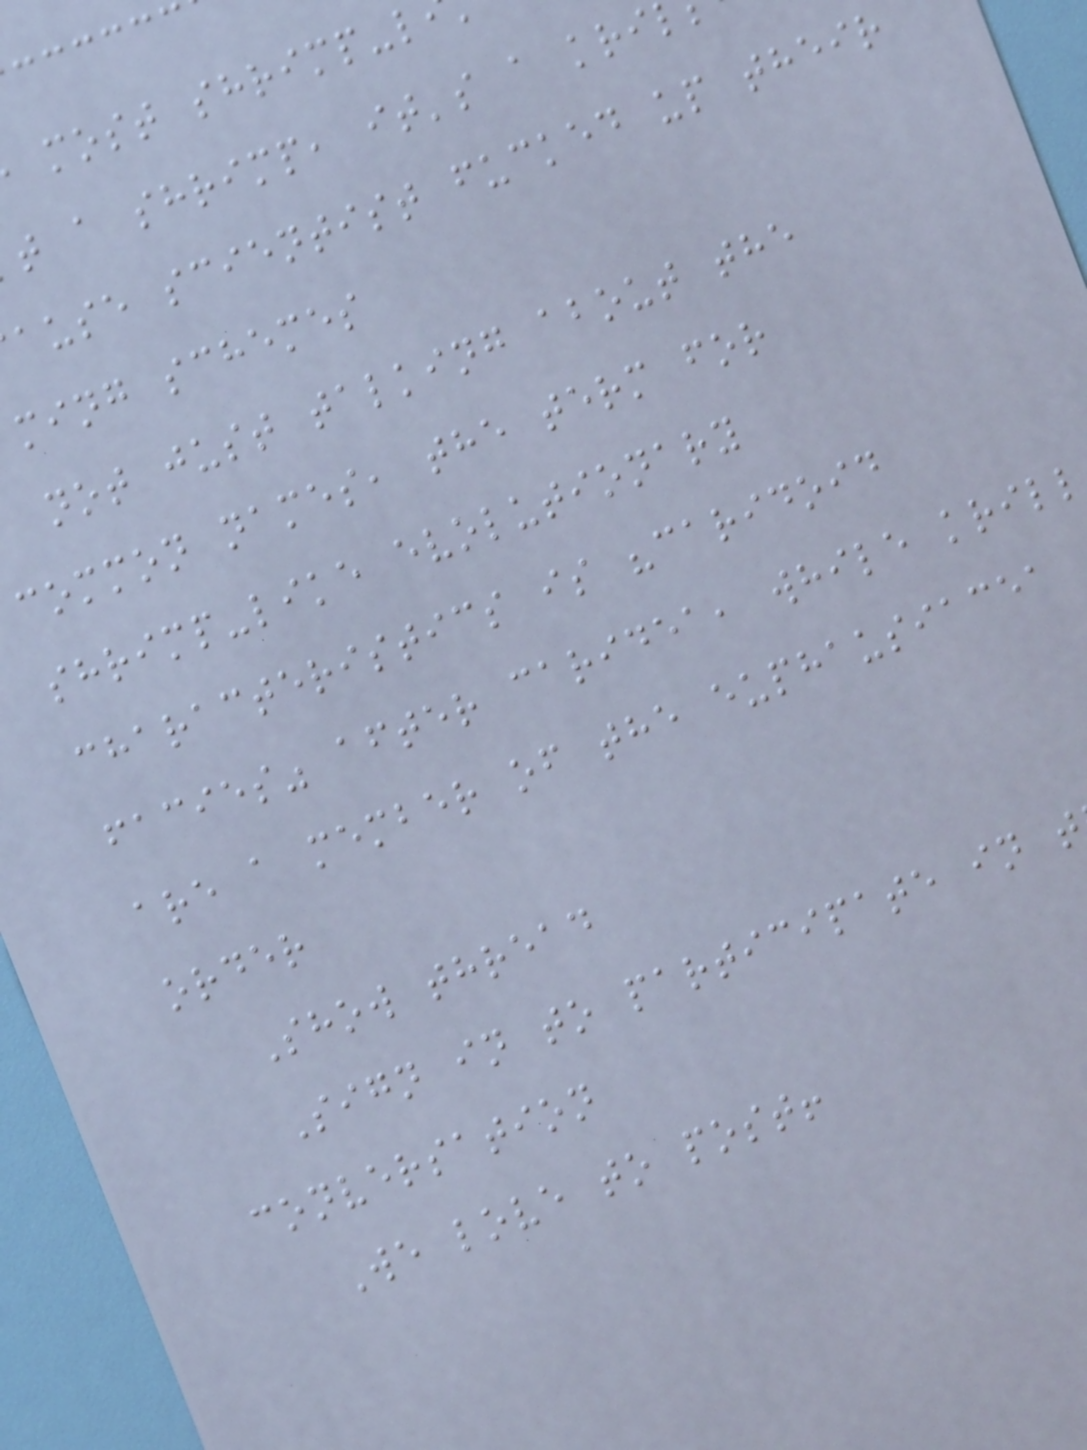most shrimp-l
t a shrimp, it's a kri
ause scientist fucked up their
ming schemes
not just talking about the
common names, the term for
shrimp-like evolutionary
characteristics is "caridoid
facies" after caridea, while krill
are a member of the euphausiacea
order
Show thread
Sign in to participate in t
conversation
We love to post!
